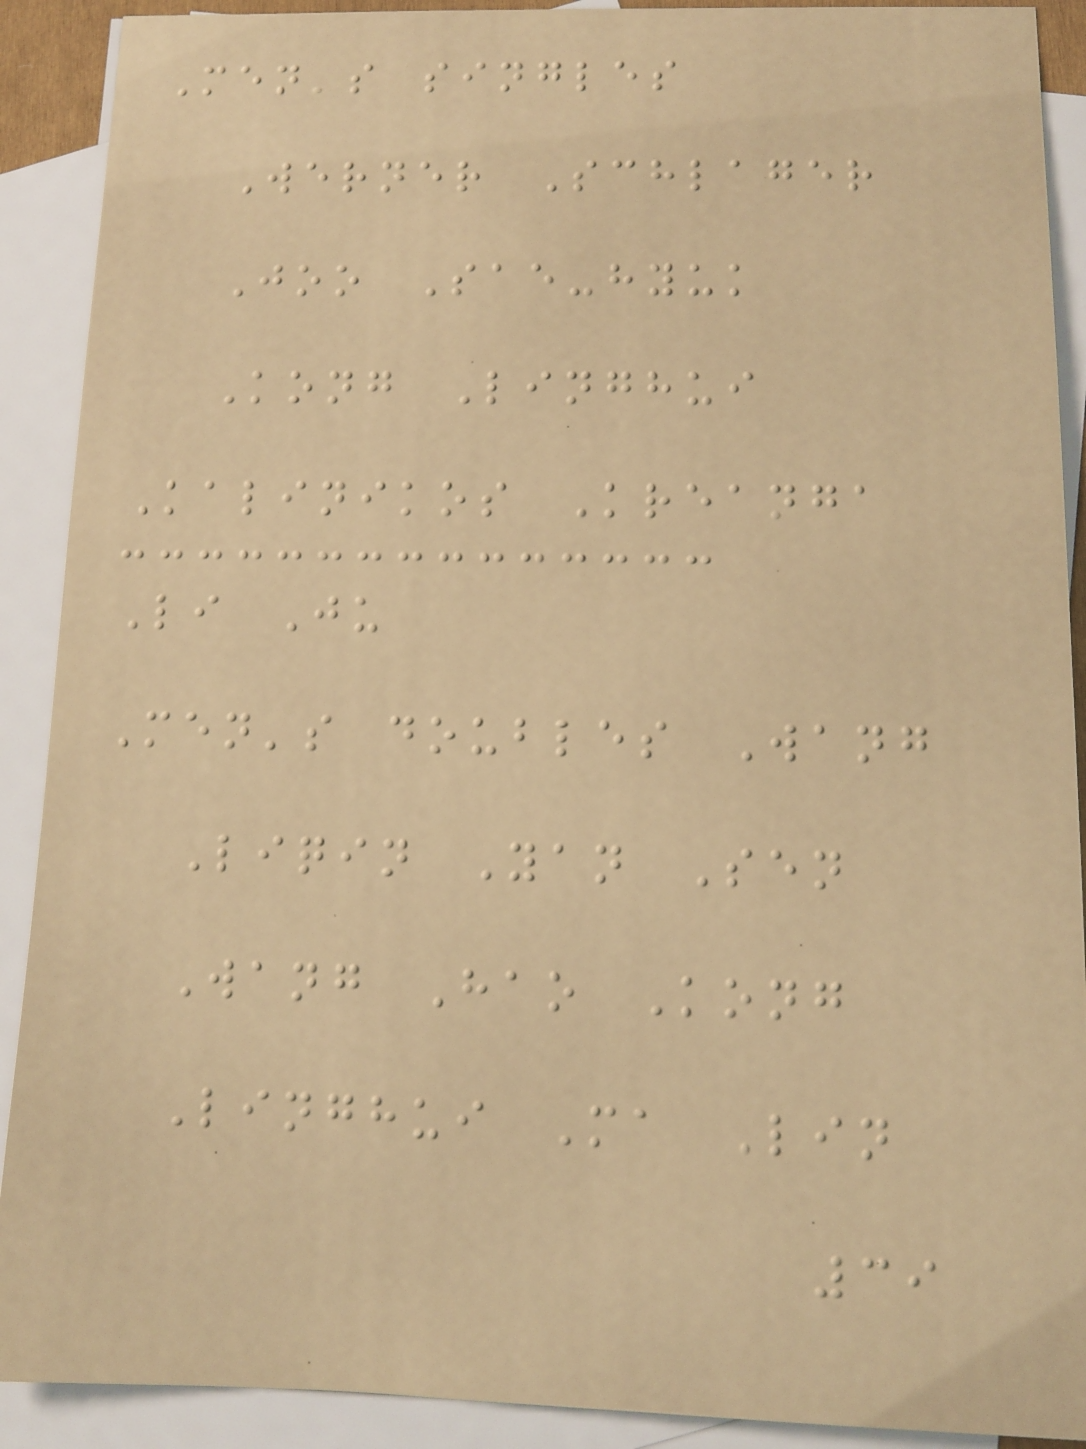Men's singles
Werner Schlager
Joo Sae-hyuk
Kong Linghui
Kalinikos Kreanga
Li Ju
Men's doubles Wang
Liqin Yan Sen
Wang Hao Kong
Linghui Ma Lin
39
